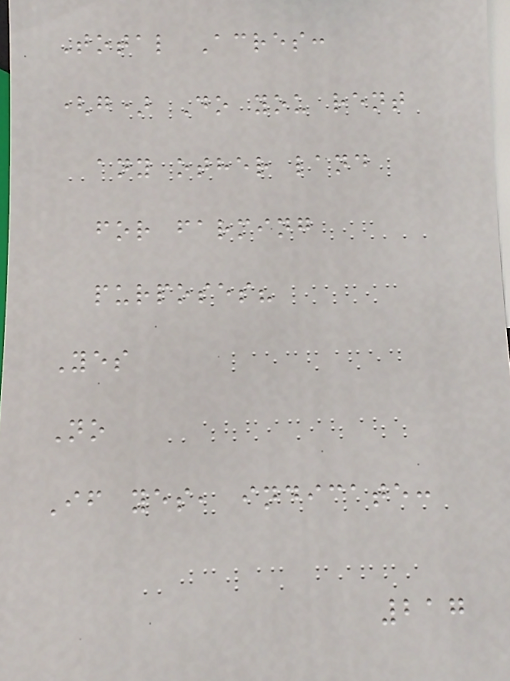Total Acres:
(g) Do you rent
any other land
for farming
purposes?
Yes
No
If yes, indicate:
217
